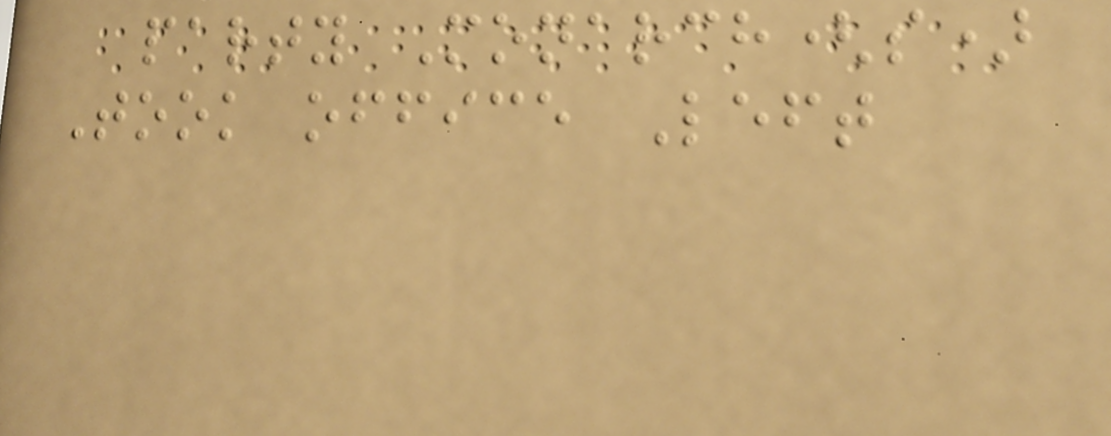party Monarch(s)
Took office Left
